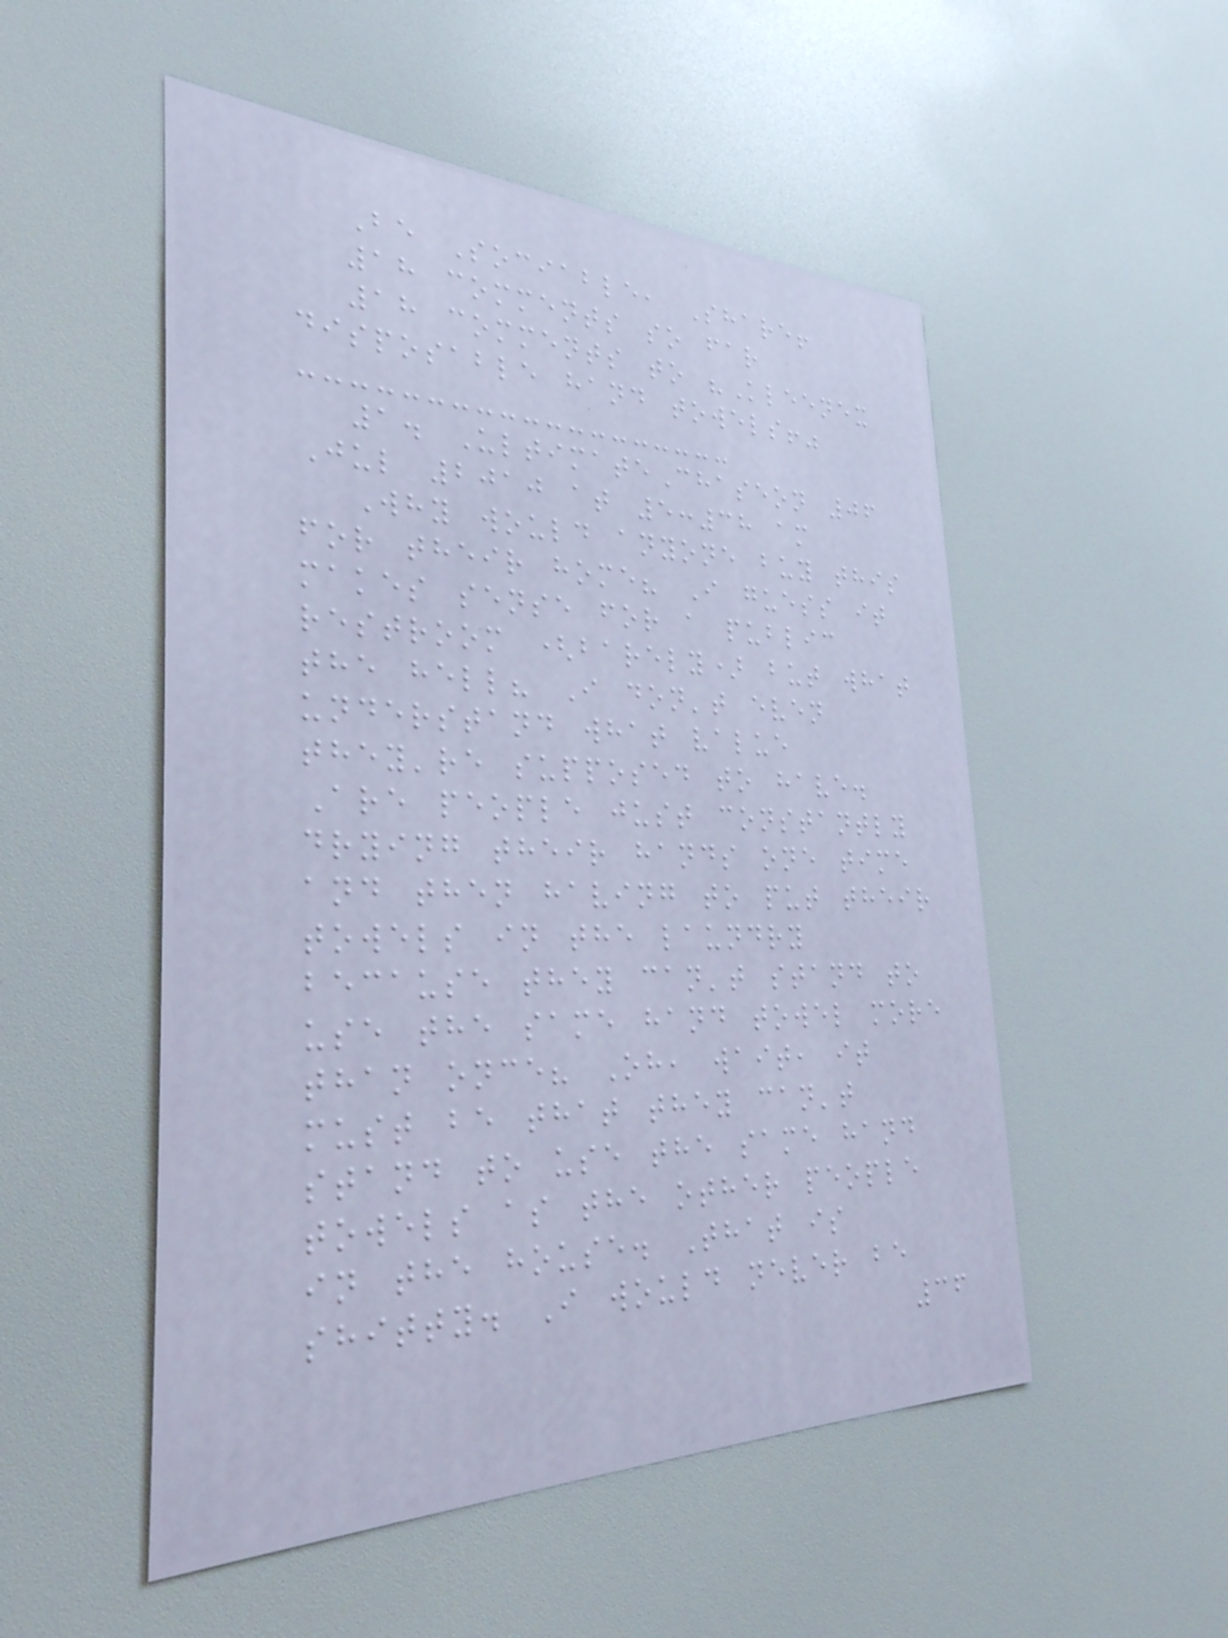Be Sociable, Share!
18 comments so far
18 comments to "Kleenex
disposable hand towels!"
1. UltimateChaseon 06
Jul 2010 at 5:38 am
Why would anyone buy this
for their home? I guess it
makes sense for a public
restroom (barely) but what
the hell? I don't even
understand what value
they're supposed to have.
Are people just constantly
drying their hands one time
and then having to put their
towels in the laundry
because they can't stand to
use the same hand towel more
than once? Oh, wait, it
must be that they can't
stand to use the same hand
towels as the other people
in the house. That is
shitty. I would never be
36
